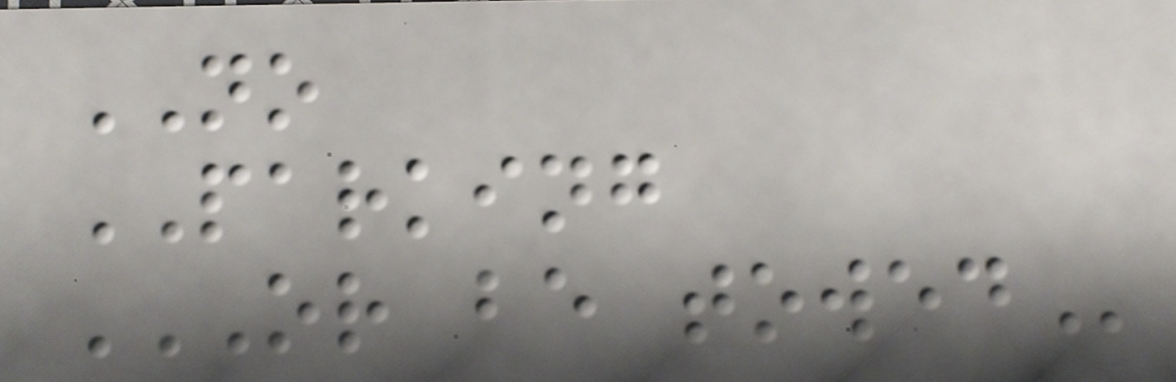NO
PARKING
OR BE TOWED
